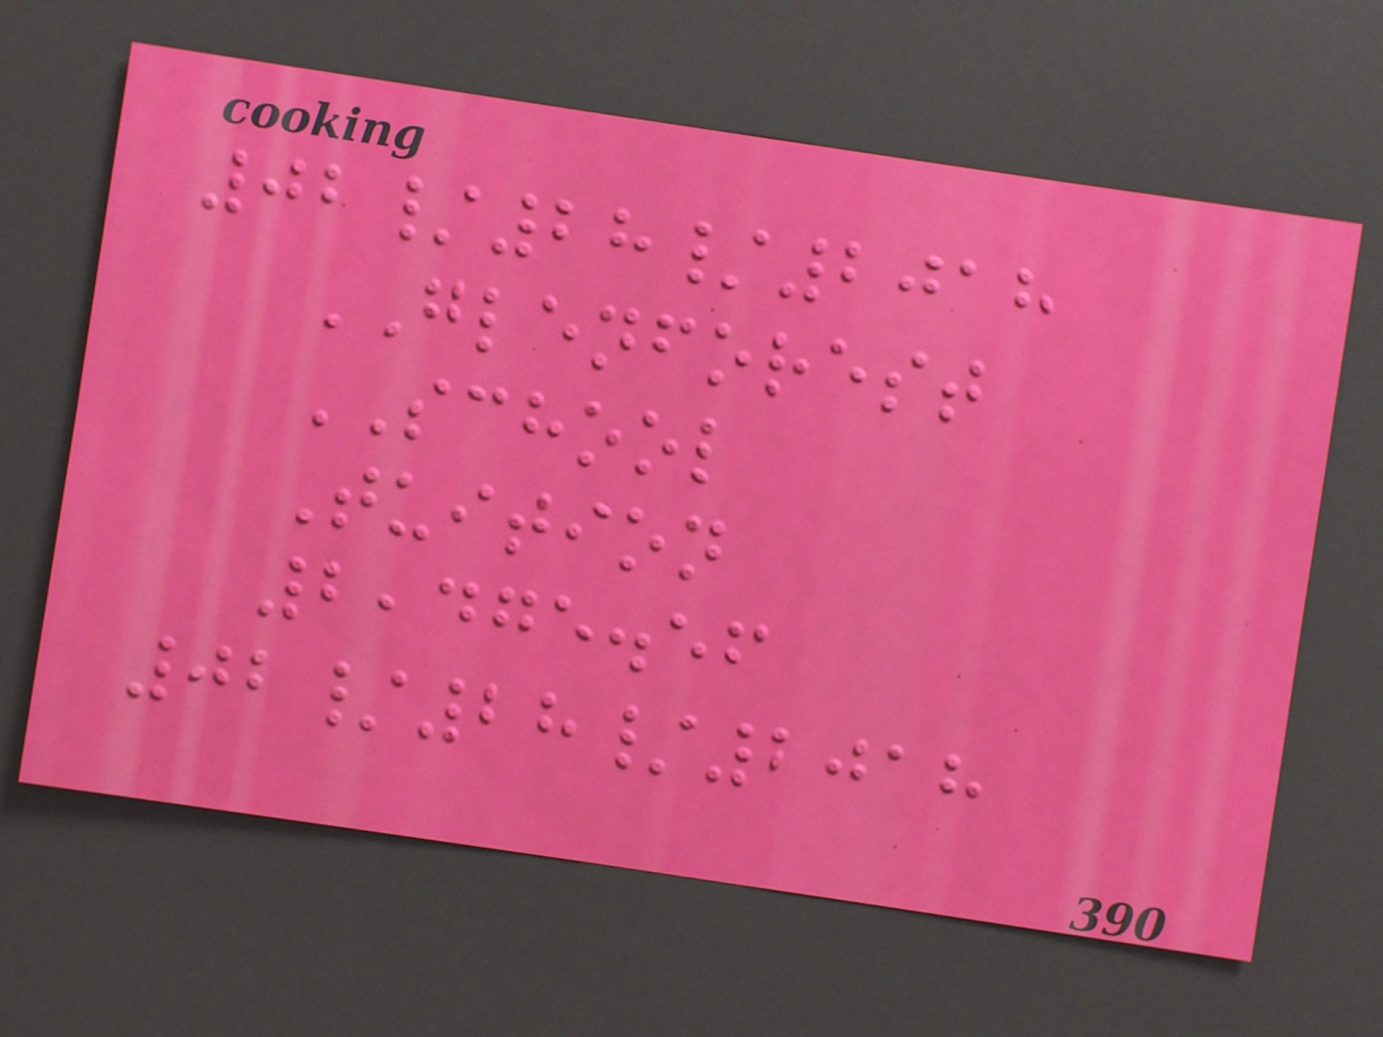02/28/2018
GLENFOREST
SCHOOL
Tuition
2,475.56
02/28/2018
